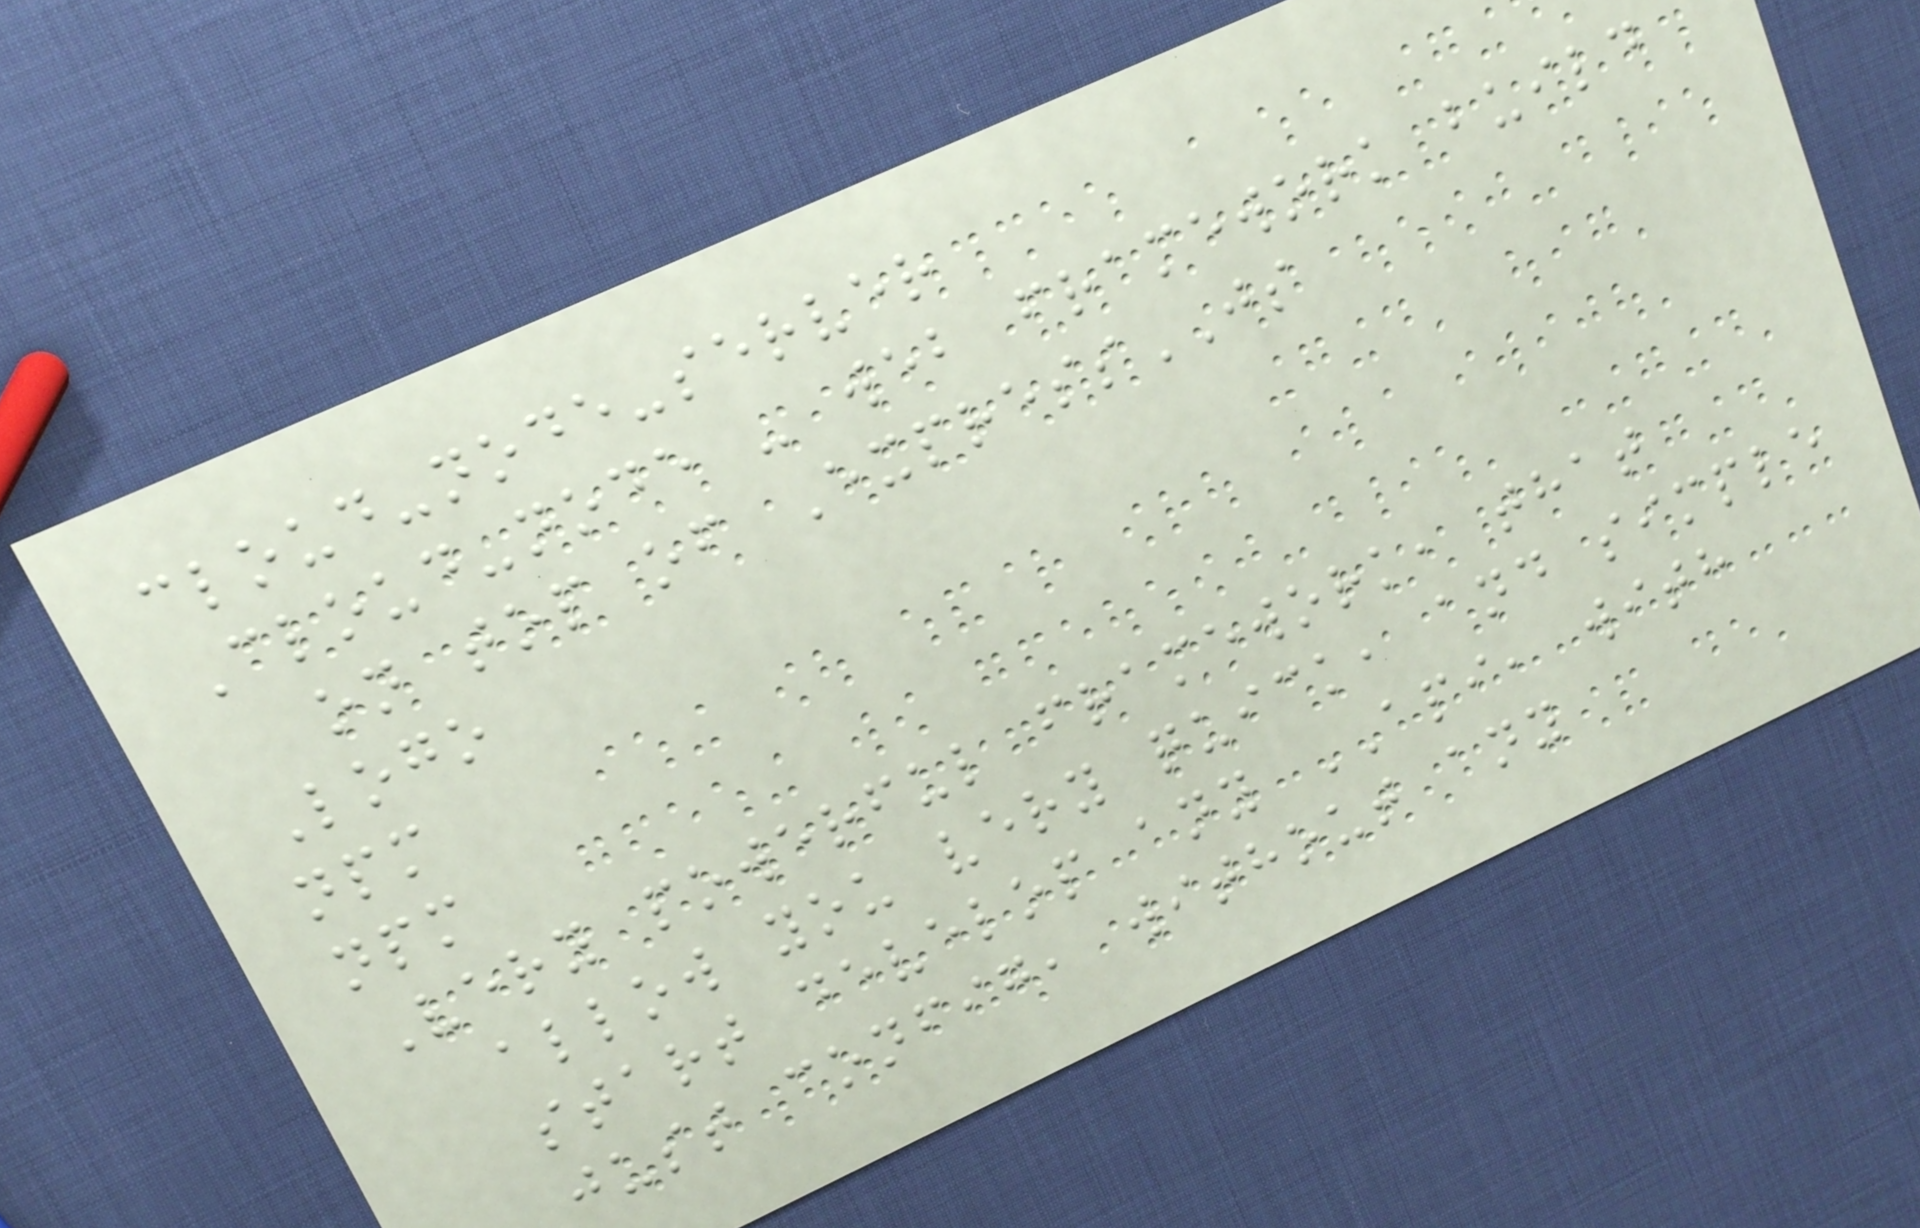cloud-node-server
Cloud-node - web framework build
on top of ExpressJS
Logo
npm
npm
Very powerful framework, that
allow you very quick, and simple
start develop any API, with
just config, without any
